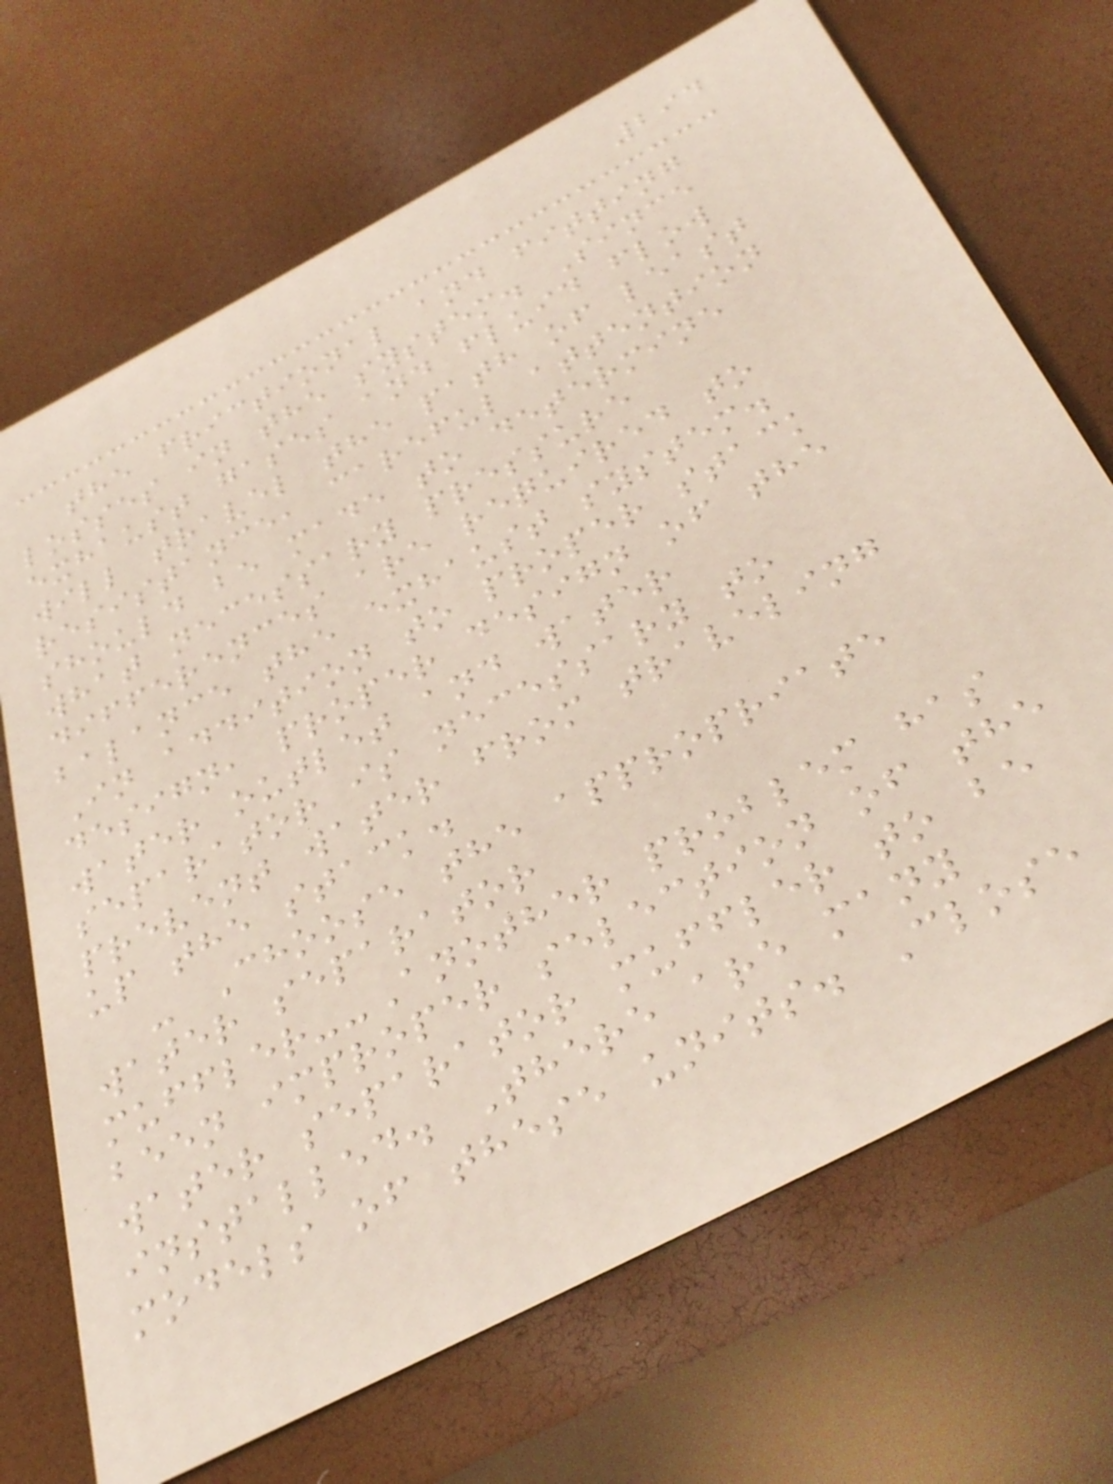294
the frictional and fitting
losses in the system. Since
exhaust gases and fluid flow
will travel the path of least
resistance, careful attention
should be made to determine
what necessary pressure
differences are required to
balance the exhaust system.
In addition to proper stack
design, proper design of the
water outlet and water
separator is necessary to
prevent water from traveling
up the stack.
- Choose the appropriate
water separator
muffler--Another problem has
been improper selection of the
water separator muffler to be
installed. There are many
models of these units. Close
